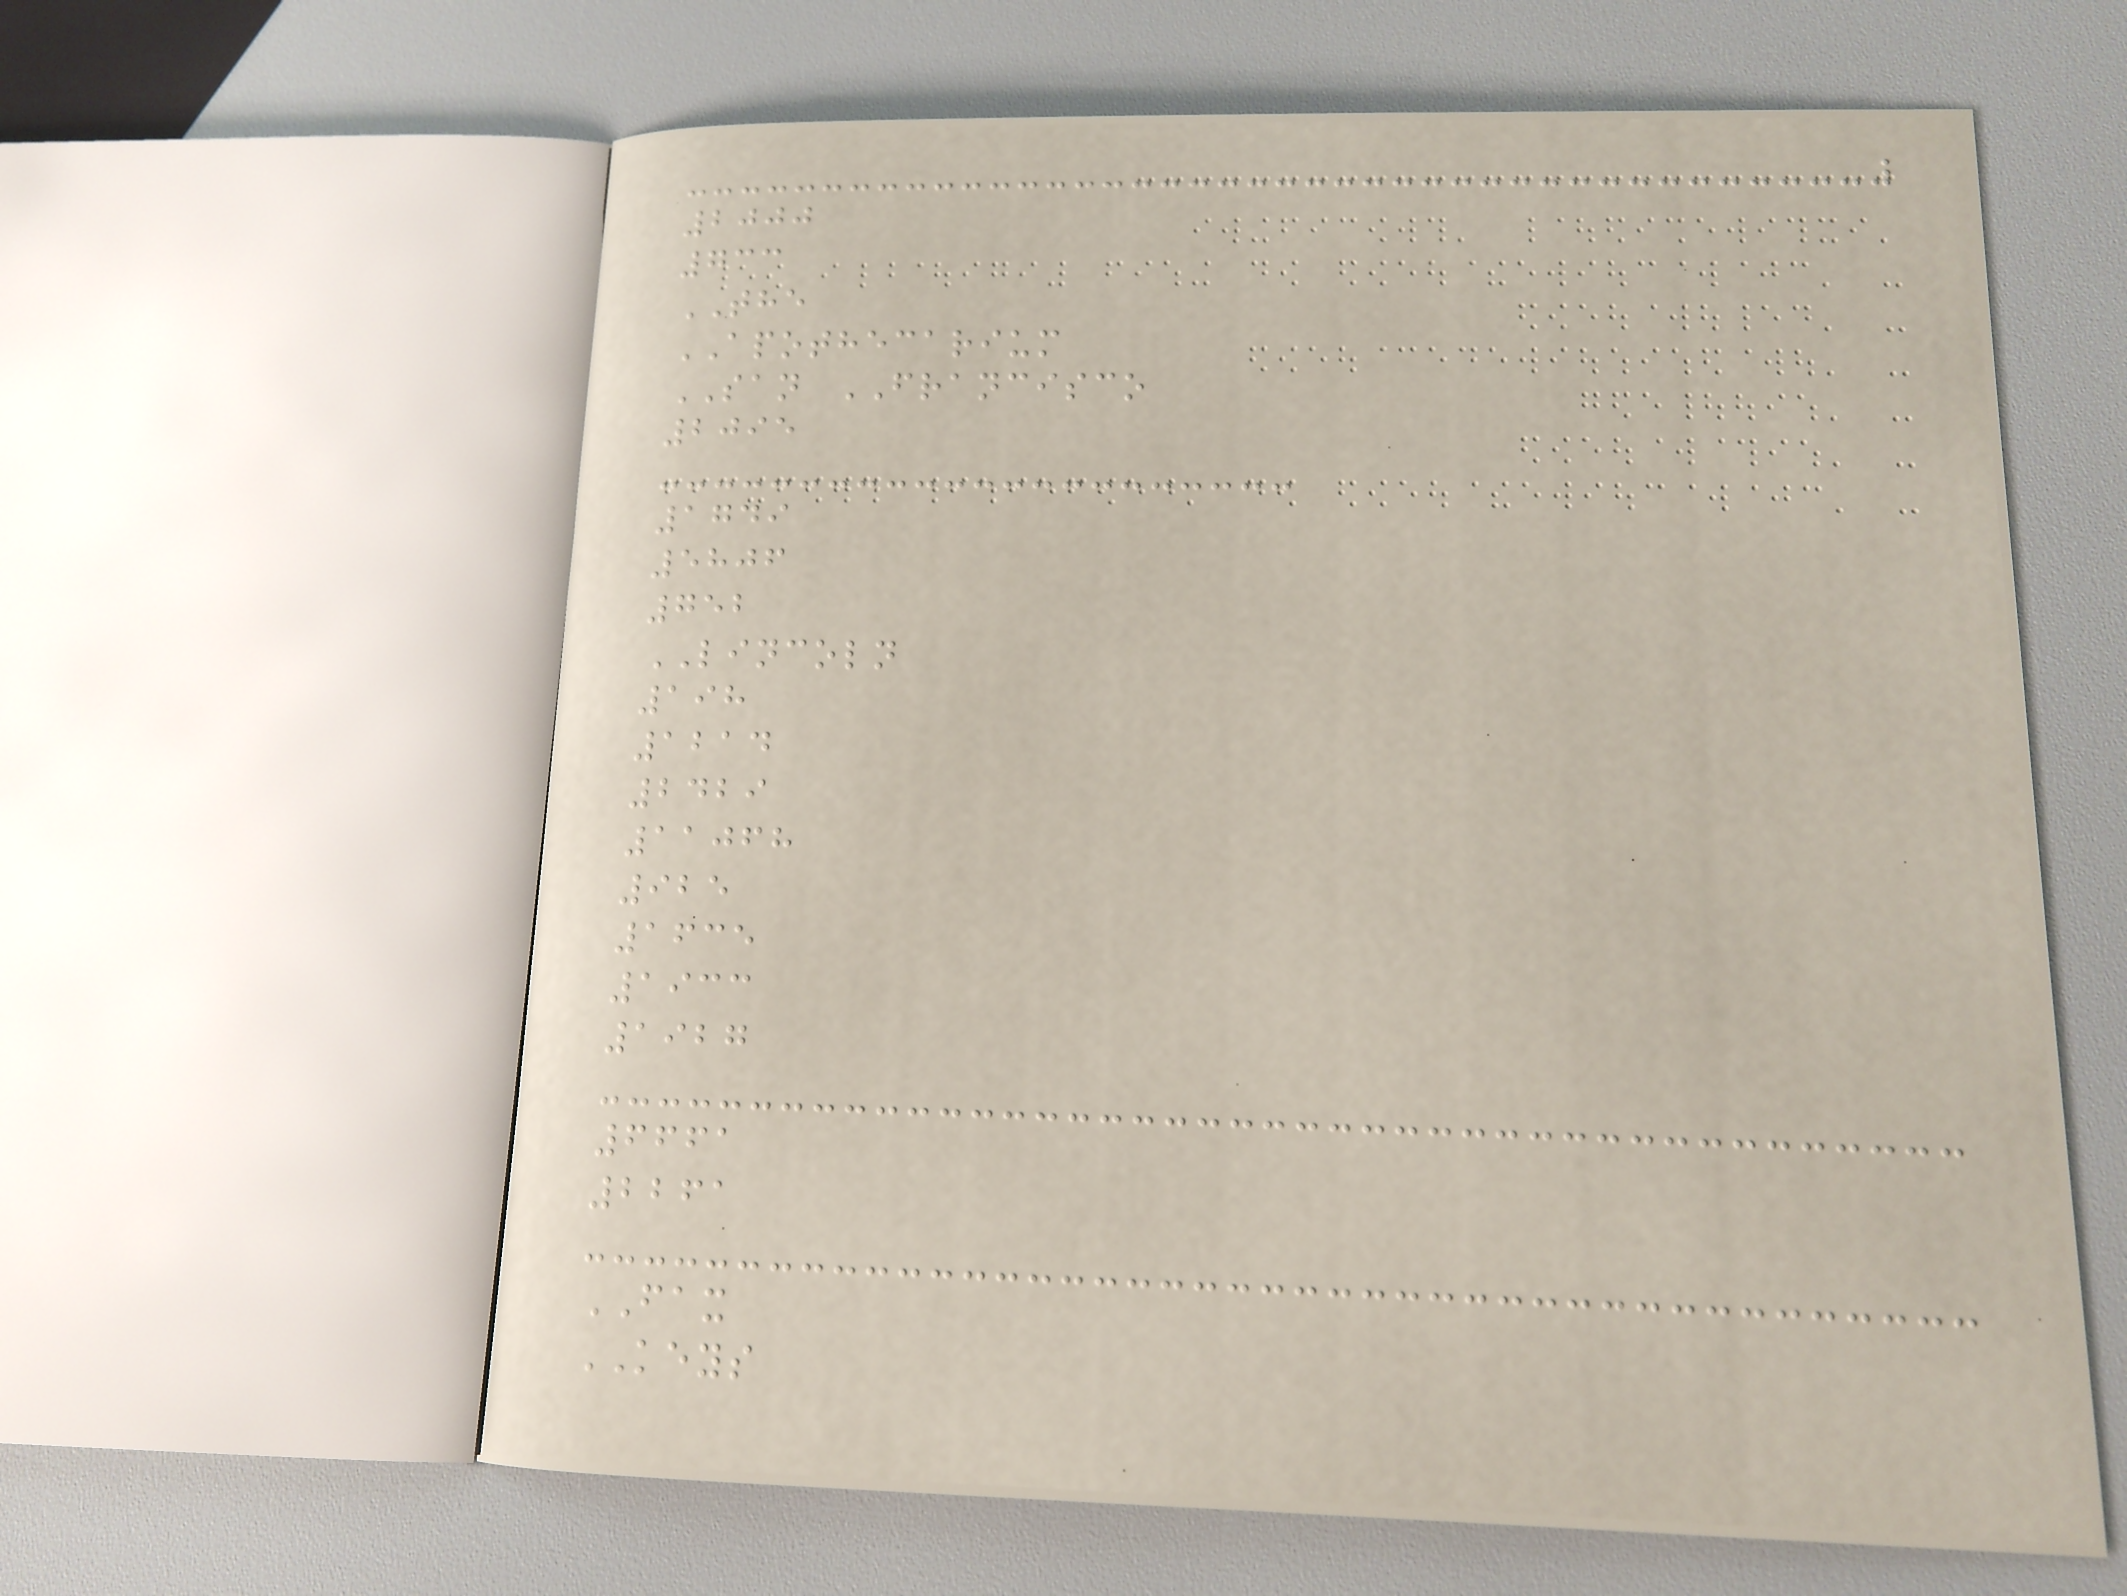2000
733
THE
APOTHECARIUM
SAN FRANCISCO
2095
1749
5806
752
LINCOLN
198
1214
2429
11068
925
1635
1933
1927
6661
2261
FAX
KEYS
